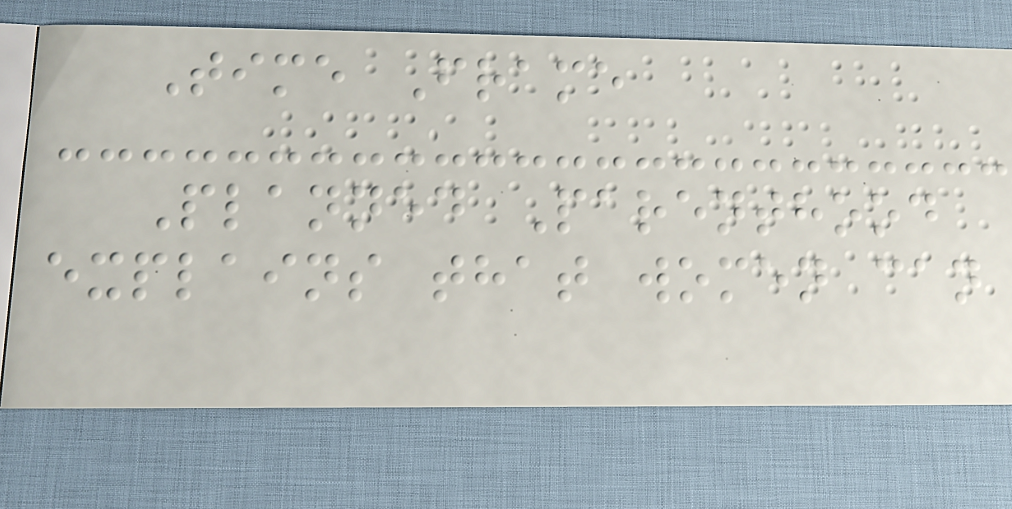Time Frame
Planned Parenthood
explains that women can
